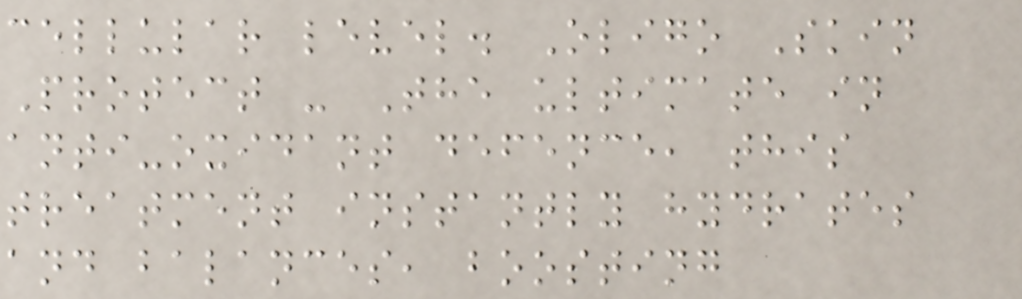cellular level. Oligo Skin
Protect - The ultimate in
anti-oxidant defence, this
treatment instantly hydrates
and balances, boosting
